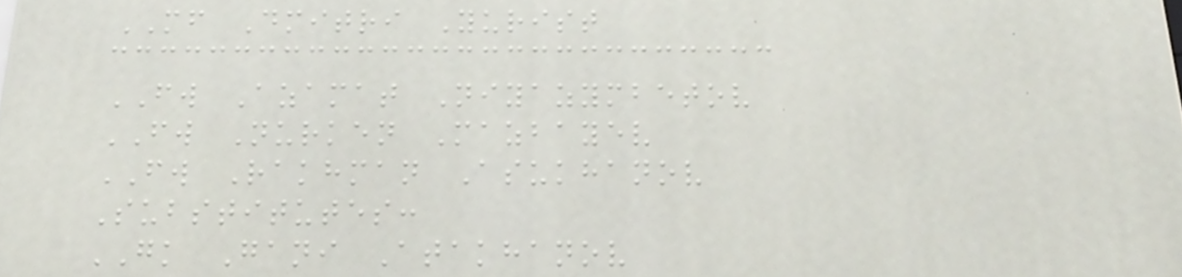MF Dmitri Yurist
FW Azamat Niyazymbetov
FW Nurken Mazbayev
FW Rakhman Asukhanov
Substitutes:
GK Gani Atakhanov
